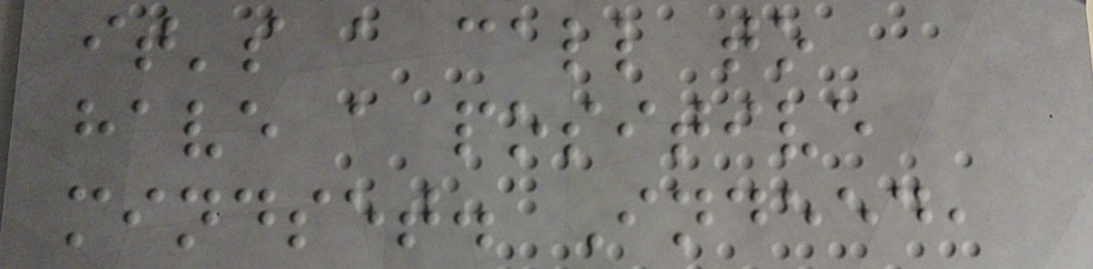it's a call to
have a positive
mindset. Indeed,
